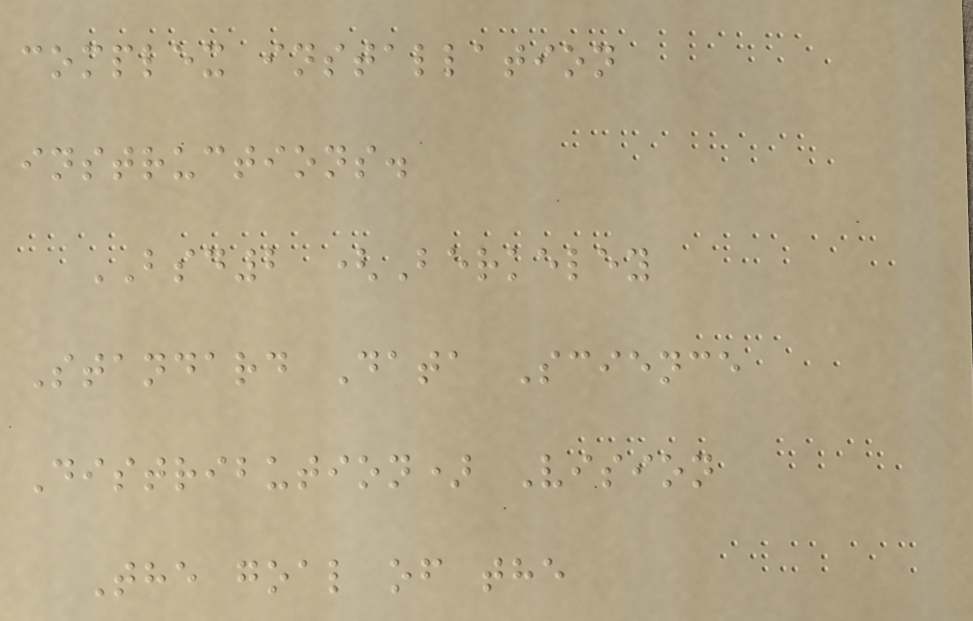complex installation
instructions.
BSD2 (Berkeley
Standard Data Science
Distribution) Vision
The goal of the
